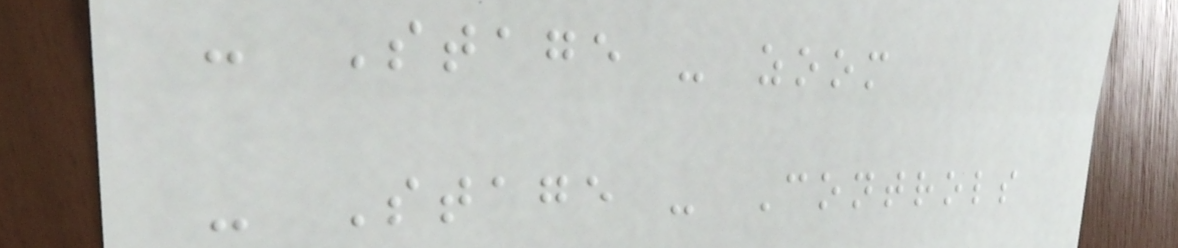- Stage - zoom
- Stage - Controls
